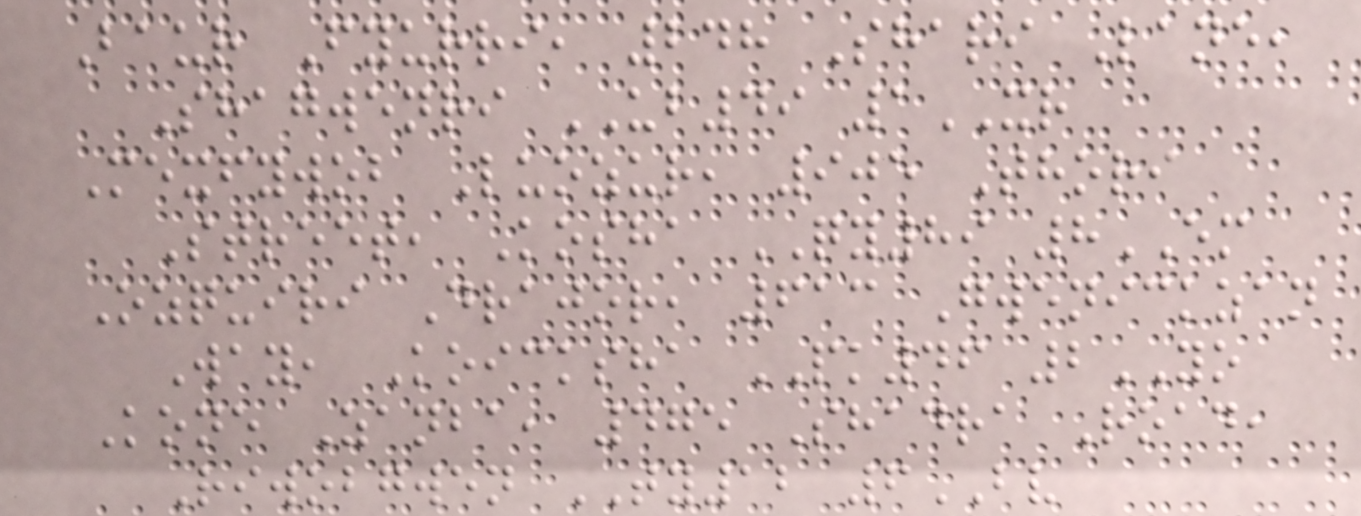Baur Fyurri, 248 Shari Lane,
Shagwenri UB49 1XR
Mexfywob Luozur, 905 Thori
Street, Kosha QY89 8EM
Ozquiri Drajor, 613 Gwenickzan
Way, Koicksha PK46 2YO
Kone Zanba, 475 Shadra Road,
Riwobgwen TY12 6BV
